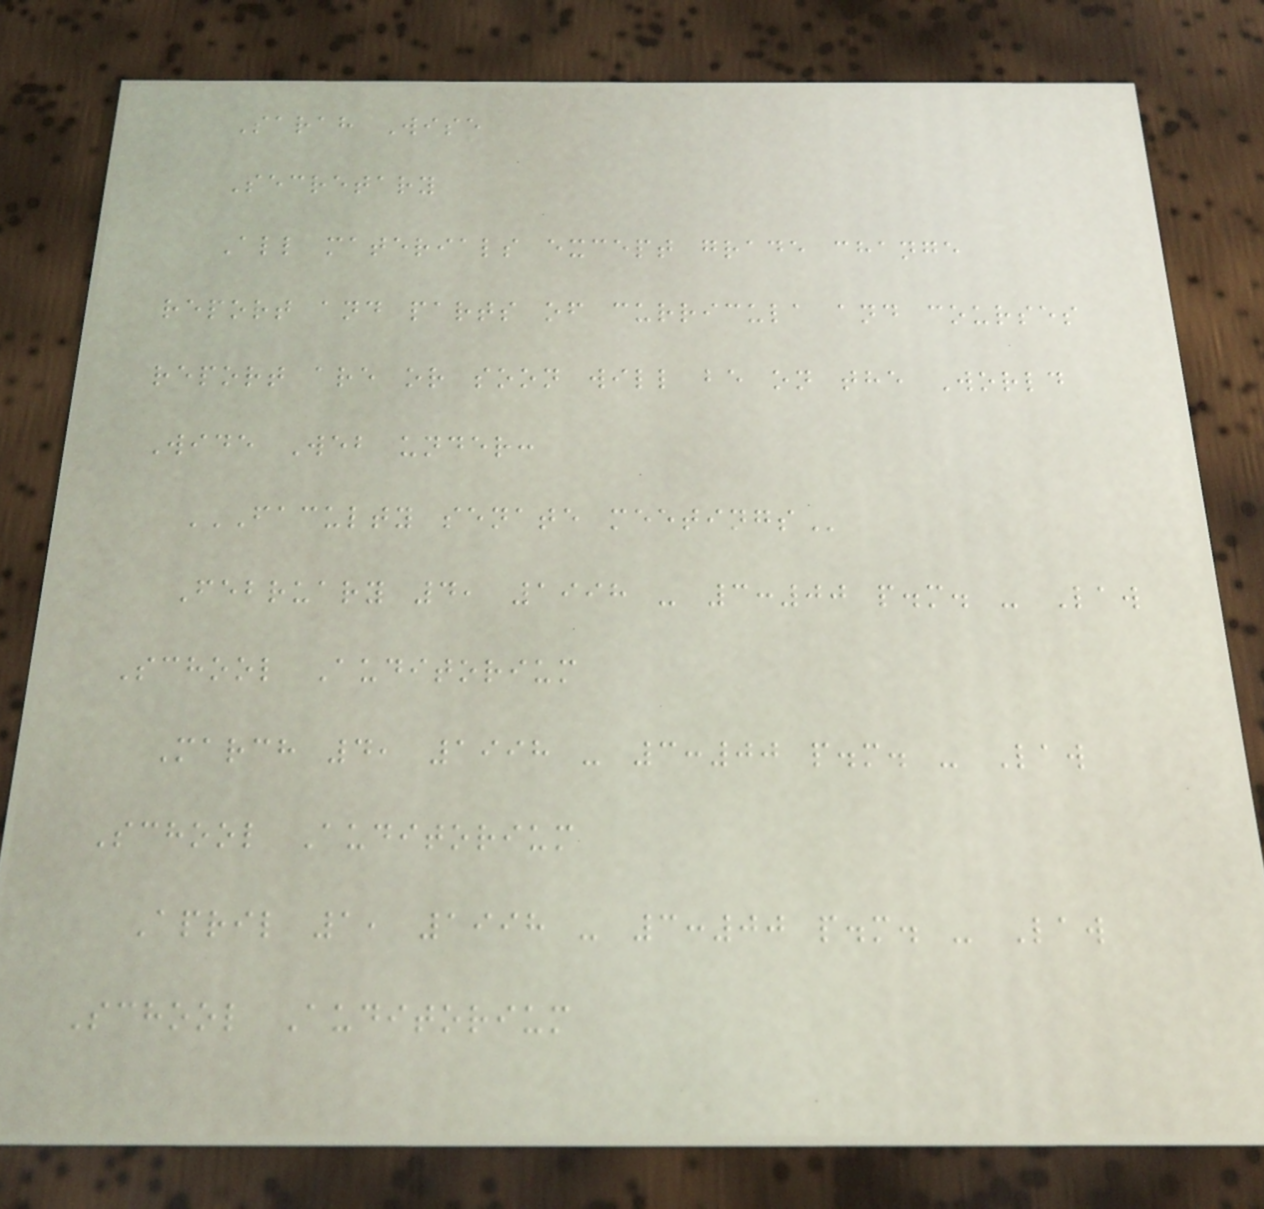Sarah Wise
Secretary
All materials except grade change
report and parts of curricula and courses
report are or soon will be on the World
Wide Web under:
FACULTY SENATE MEETINGS
February 4, 1998 - 3:00 p.m. - Law
School Auditorium
March 4, 1998 - 3:00 p.m. - Law
School Auditorium
April 1, 1998 - 3:00 p.m. - Law
School Auditorium
